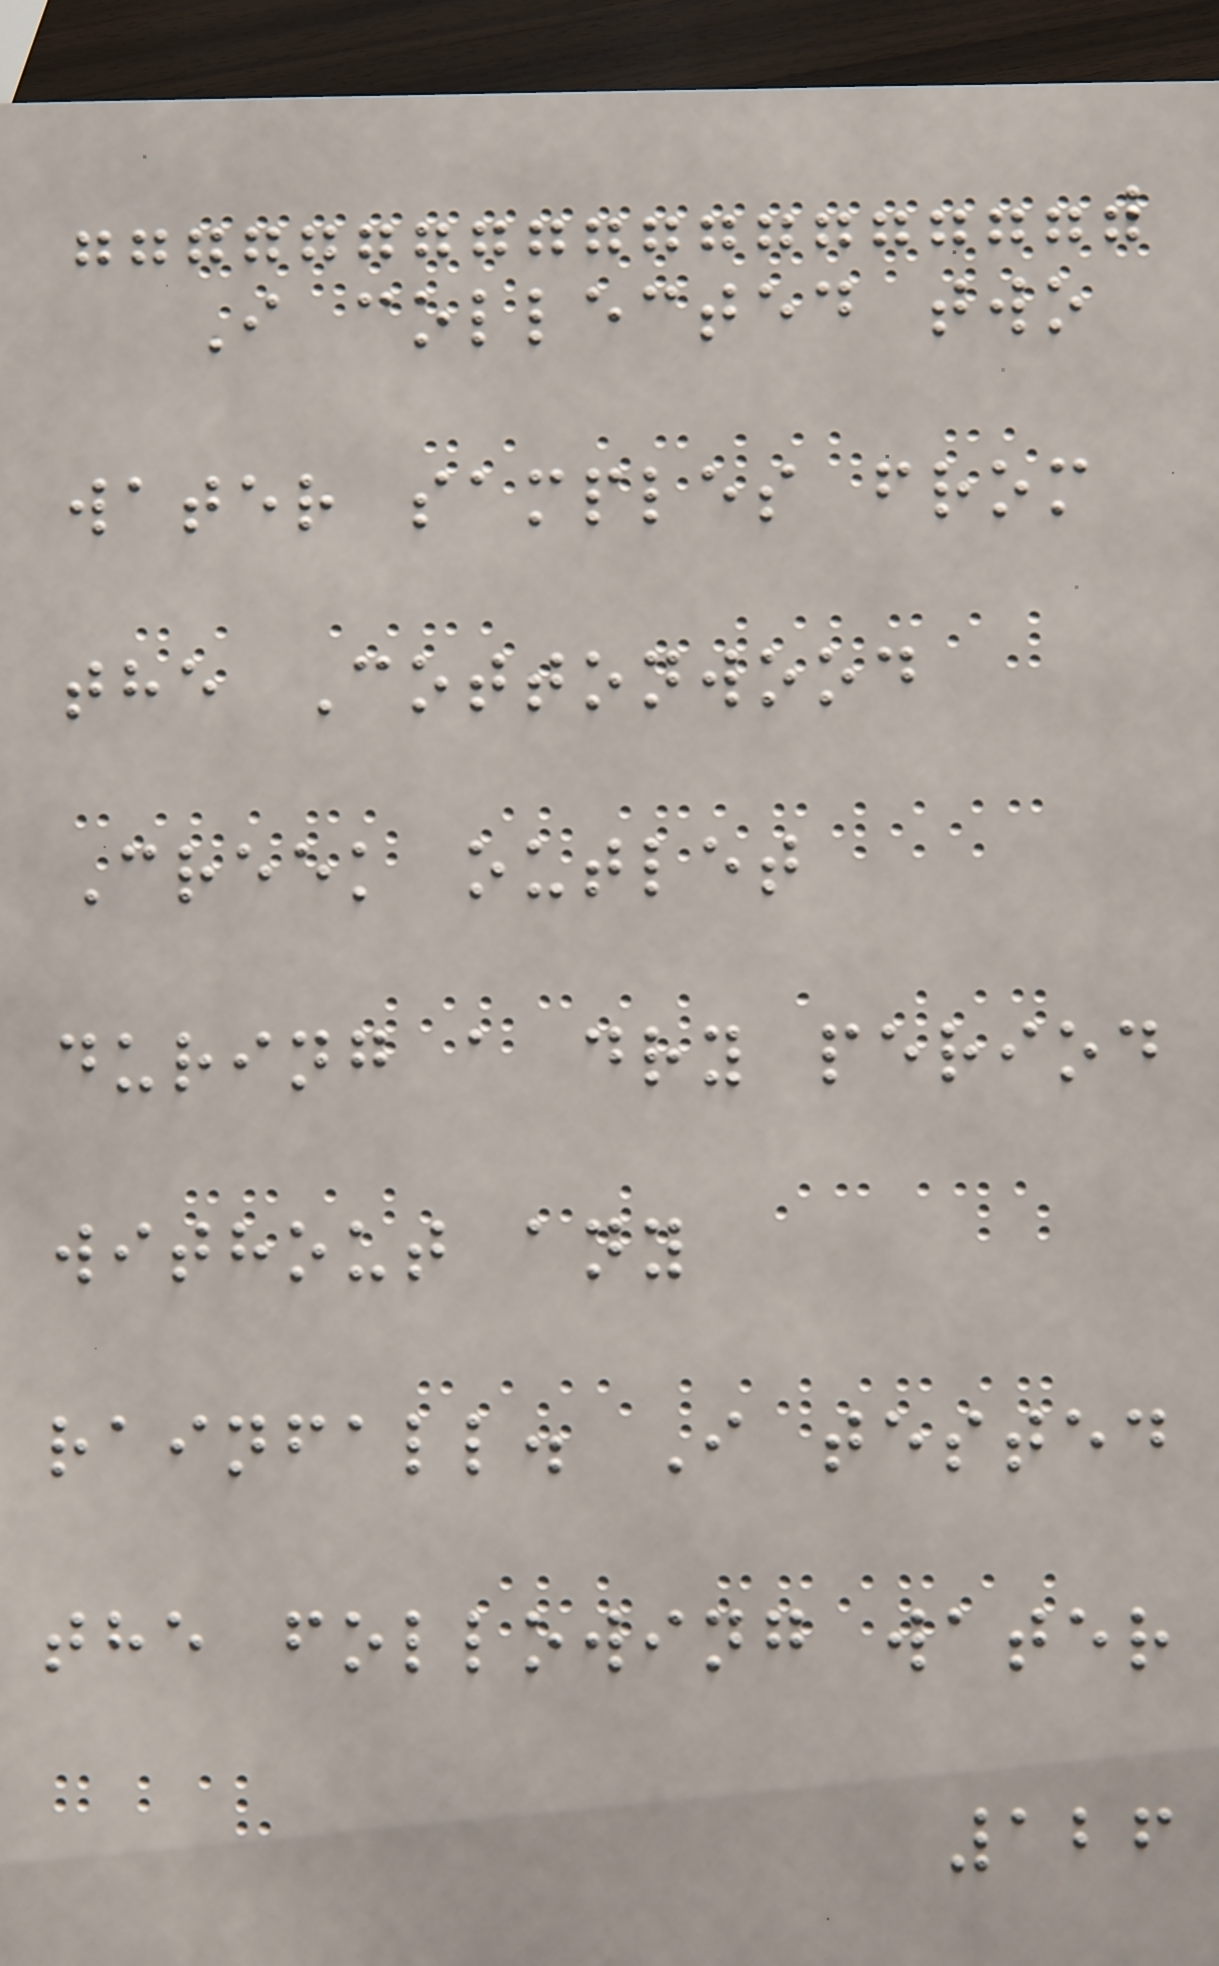I collected two
water samples from
the Cottonwood
Creek outlet
during a dry period
without any
rainfall. I tested
the following water
126
